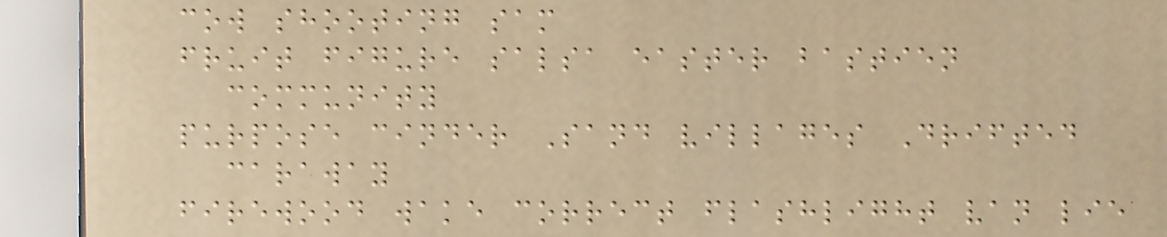cow shooting sam
fruit figure salsa easter bastien
community
purpose cinder Sand villages Drifted
caraway
firewood wake correct flashlight van lie
